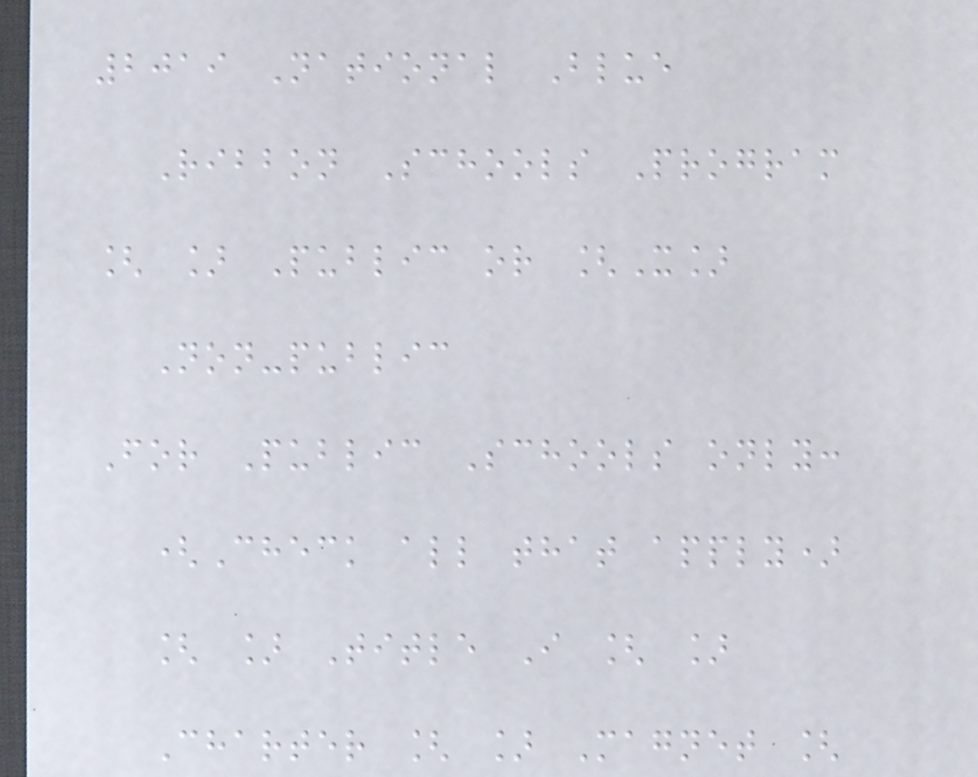2019 National Blue
Ribbon Schools Program
[ ] Public or [X]
Non-public
For Public Schools only:
(Check all that apply)
[ ] Title I [ ]
Charter [ ] Magnet [
